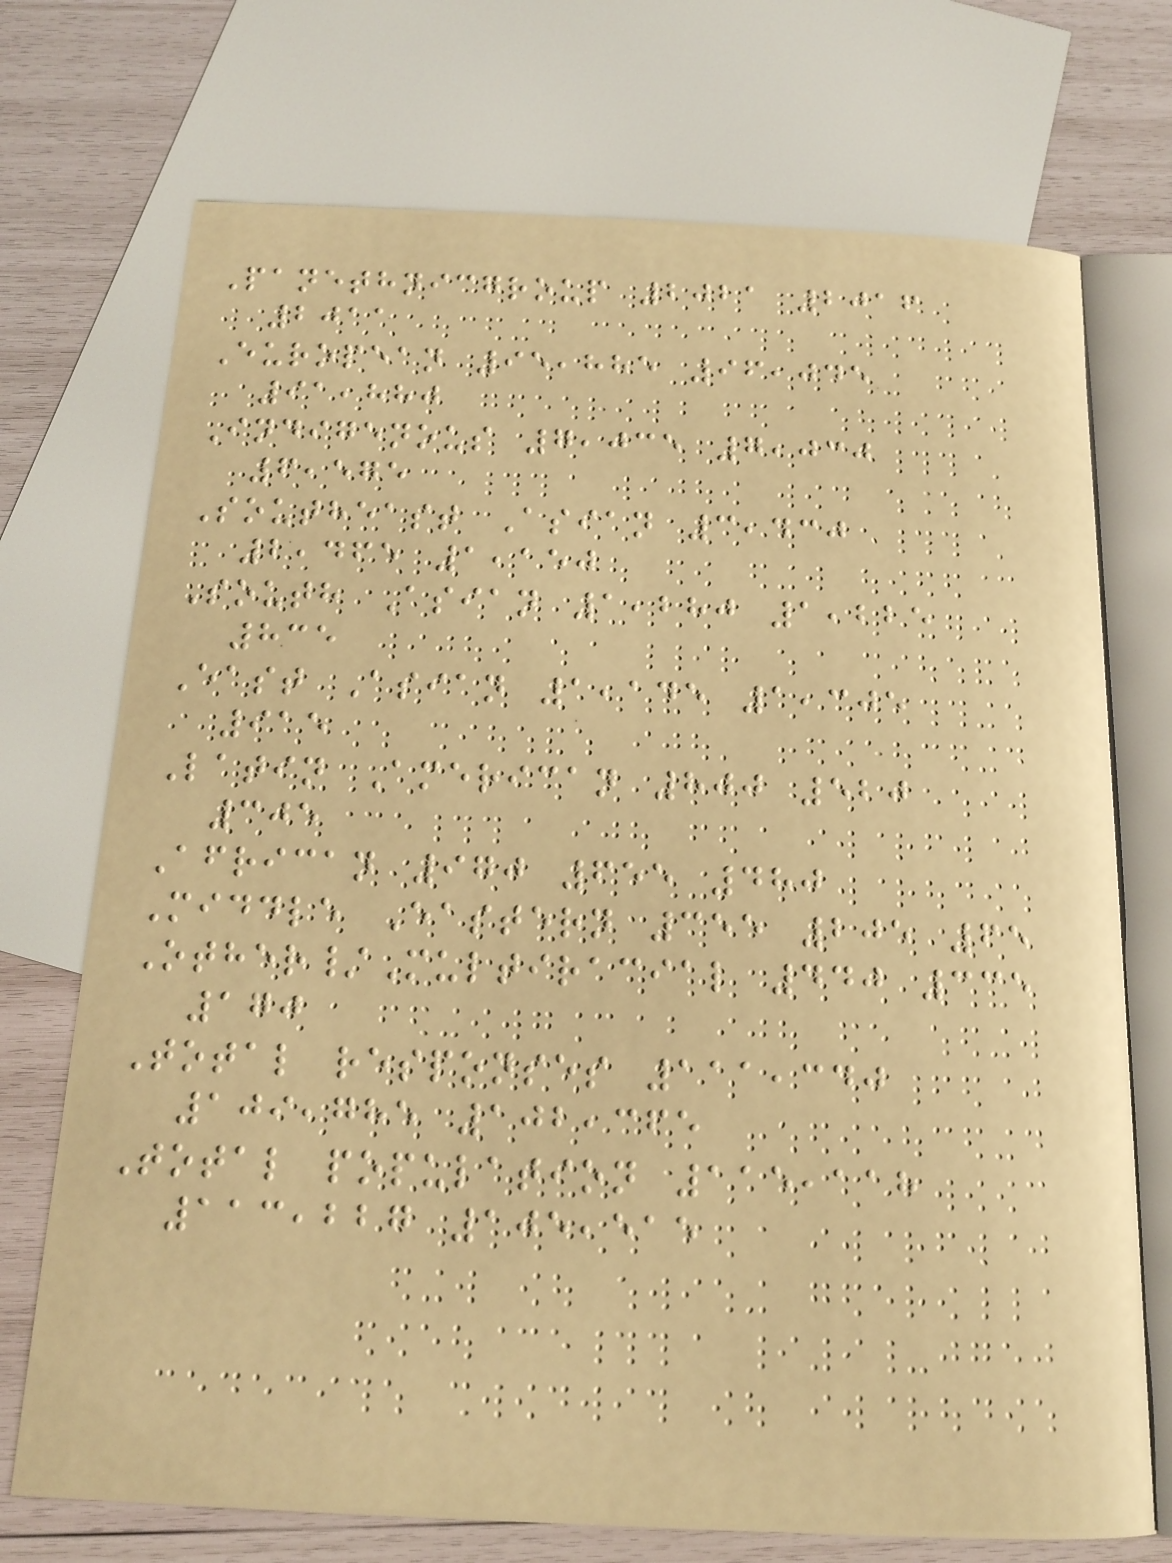Panethnicgroup 2021 2016
2011
European 95,885 96,045
91,880
Indigenous 7,035 7,030
6,575
Southeast Asian 3,430
2,465 1,150
South Asian 1,280 1,225
835
East Asian 1,145 1,305
915
Latin American 800 520
305
African 970 655 480
Middle Eastern 355 205 65
Other/Multiracial 440 335
170
Total responses 111,340
109,785 102,365
Total population 115,118
113,227 105,515
